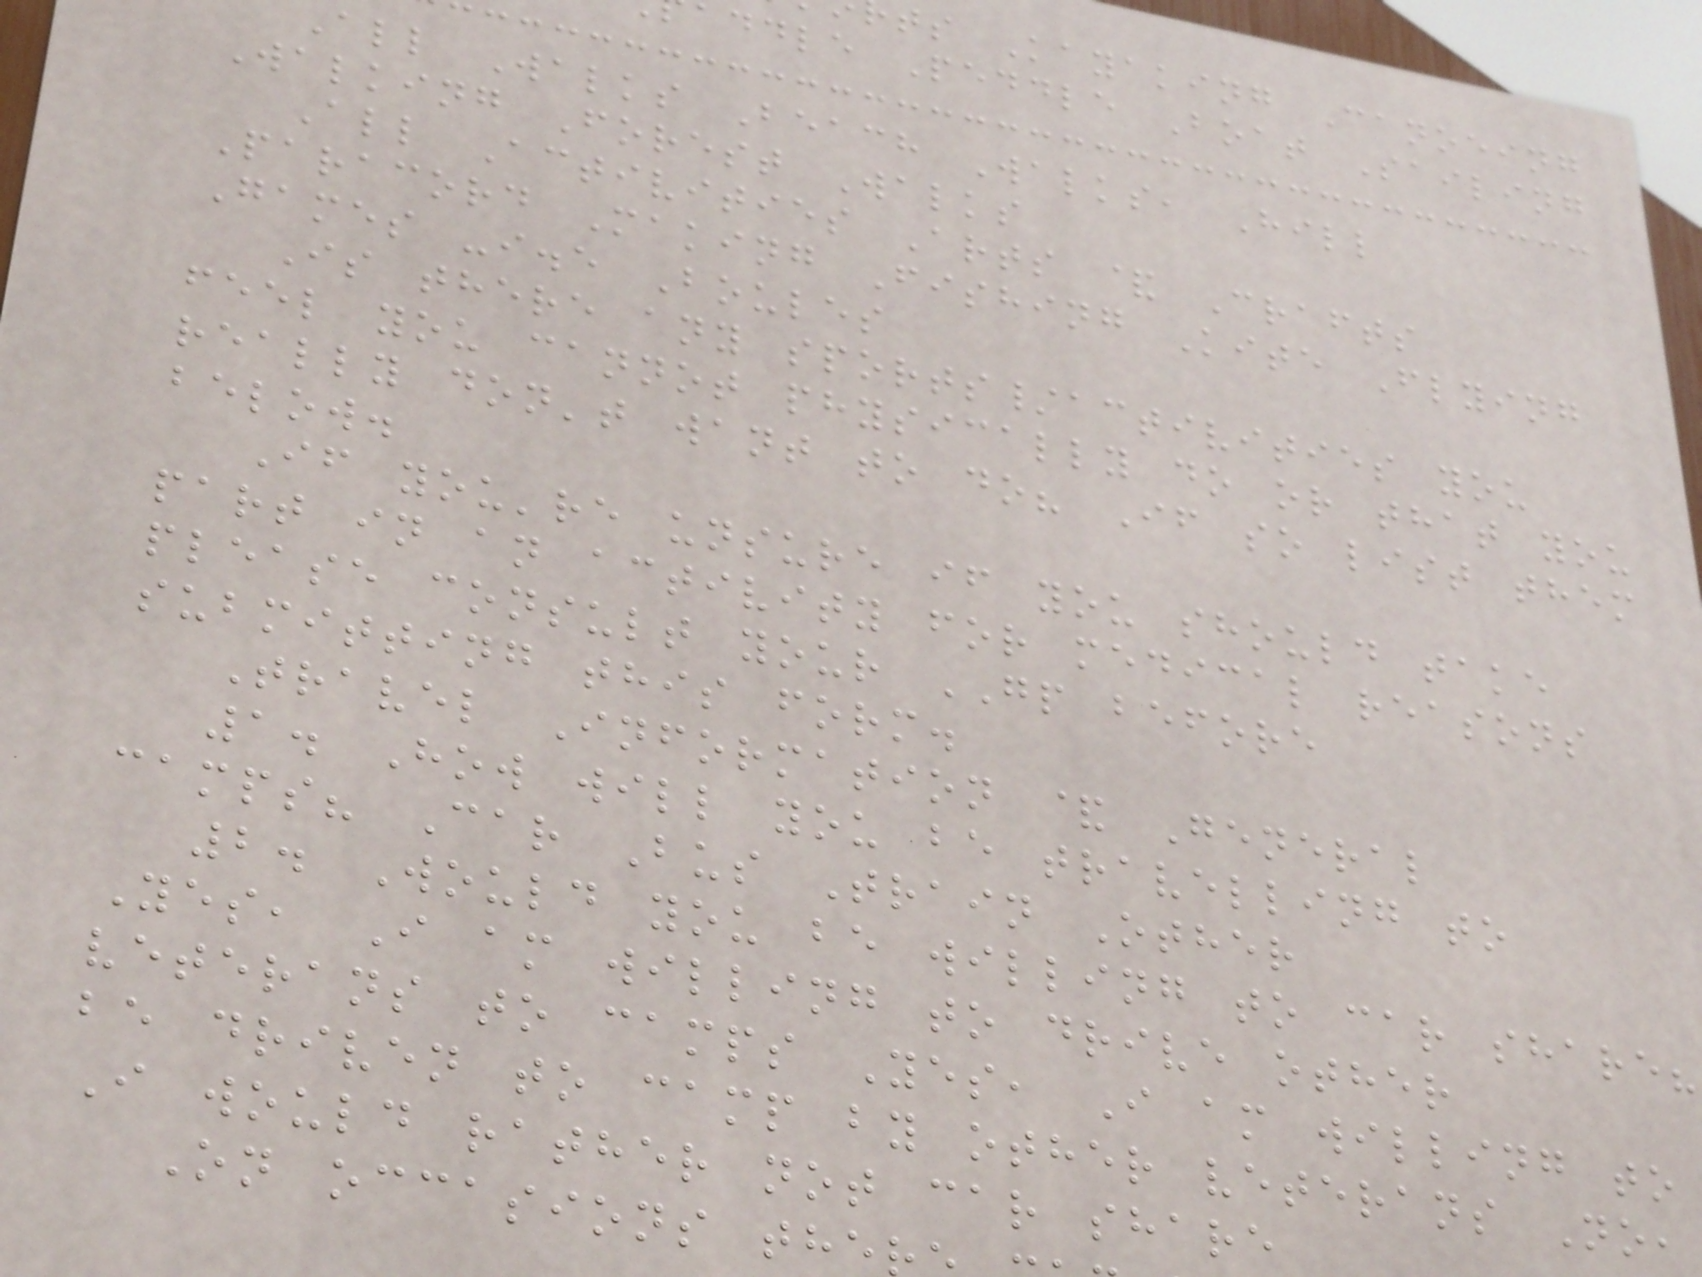ts Kayaking Canoeing
addle Peddle Boat Sailing
All Walks Beach Walks, Hill
Walking Forest Walks
All Activities Arts & Crafts
Paracord Making Fishing Kite Flying
Games -i.e Boules
Is there any sports/activities you
feel you cannot physically do or that you
really don't want to do? If so list them
below.
If you're unsure if you should take
part in an activity for medical reasons
please consult your GP before
submitting this form.
Travel Information & General
1. How will you be travelling to
camps? Car Bus Train Other
2. Would you be willing to car share?
Yes, I am willing to drive other
veterans to camps Yes, I am willing to
be driven to camp by other veterans No,
I would rather not car share
On occasions the
